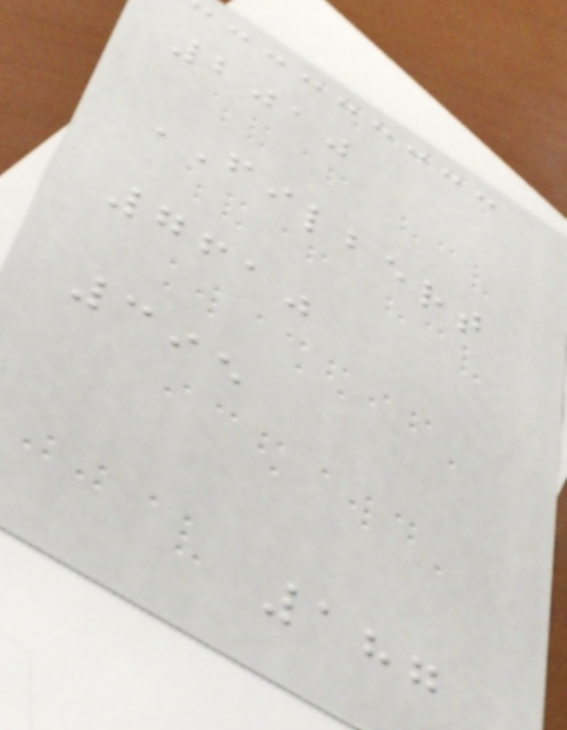2010
FILBERT
7610
395
187
